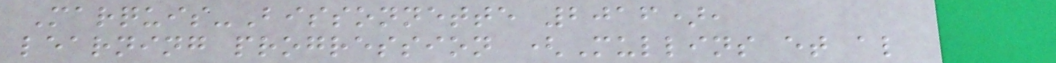Marquis-Bissonnette 2016),
learning progression (Mullins et al
